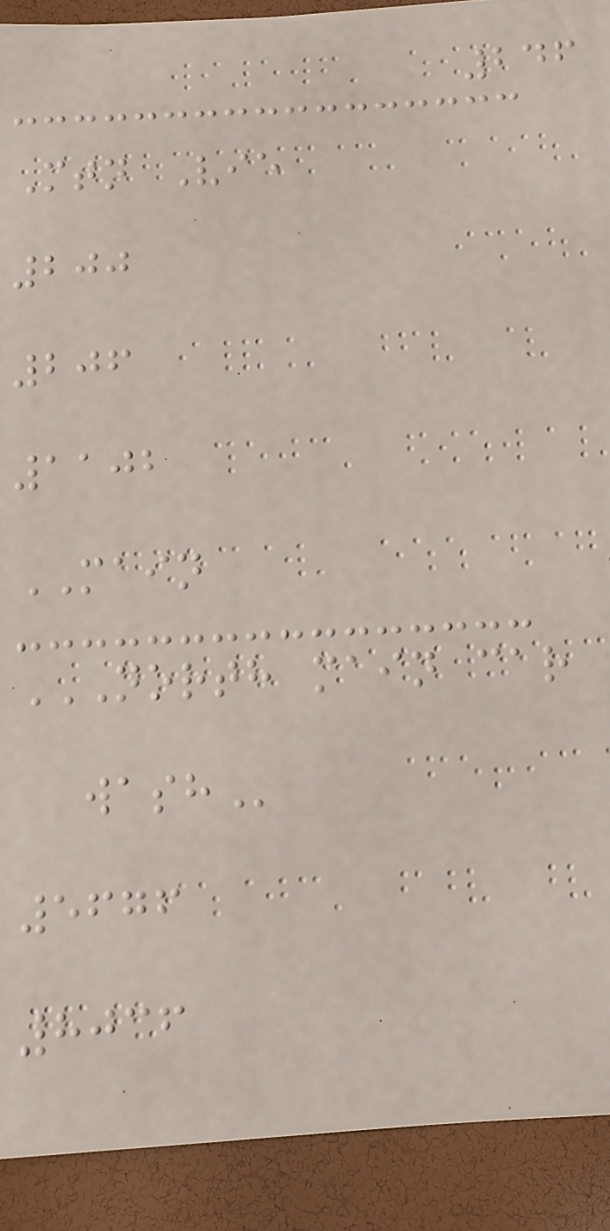246
Mtn Vie
200
206
1102
MAIN
NORTH MAIN CAR
WASH
5676
8036
